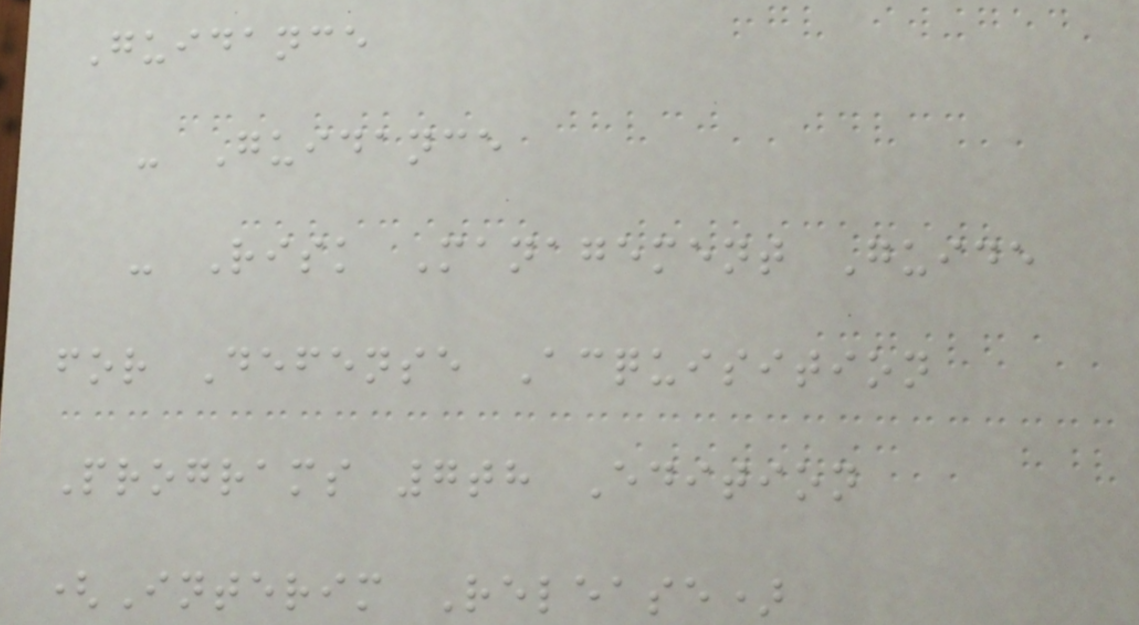Guidance
- Guidance
- Risk Management Guide
for Defense Acquisition
Programs 7th Edition
(Interim Release)
